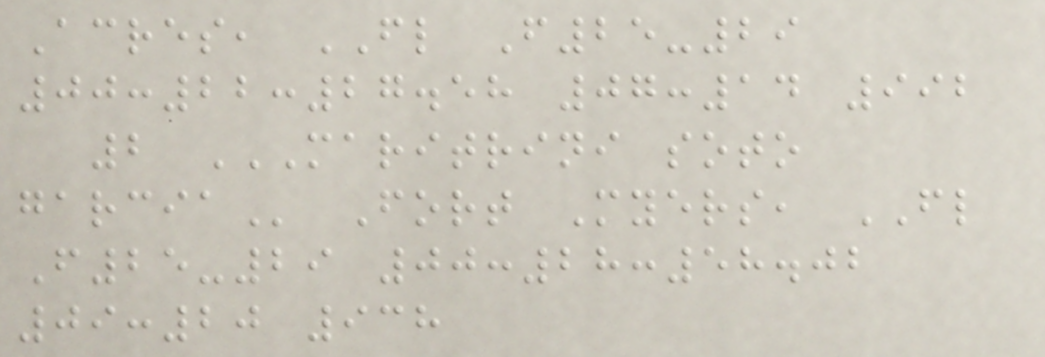Acres, FL F25-29
00:22:27.58 07:14 992
2 MARITRINI SOTO
GARCIA Fort Myers, FL
F25-29 00:28:58.02
09:20 938
